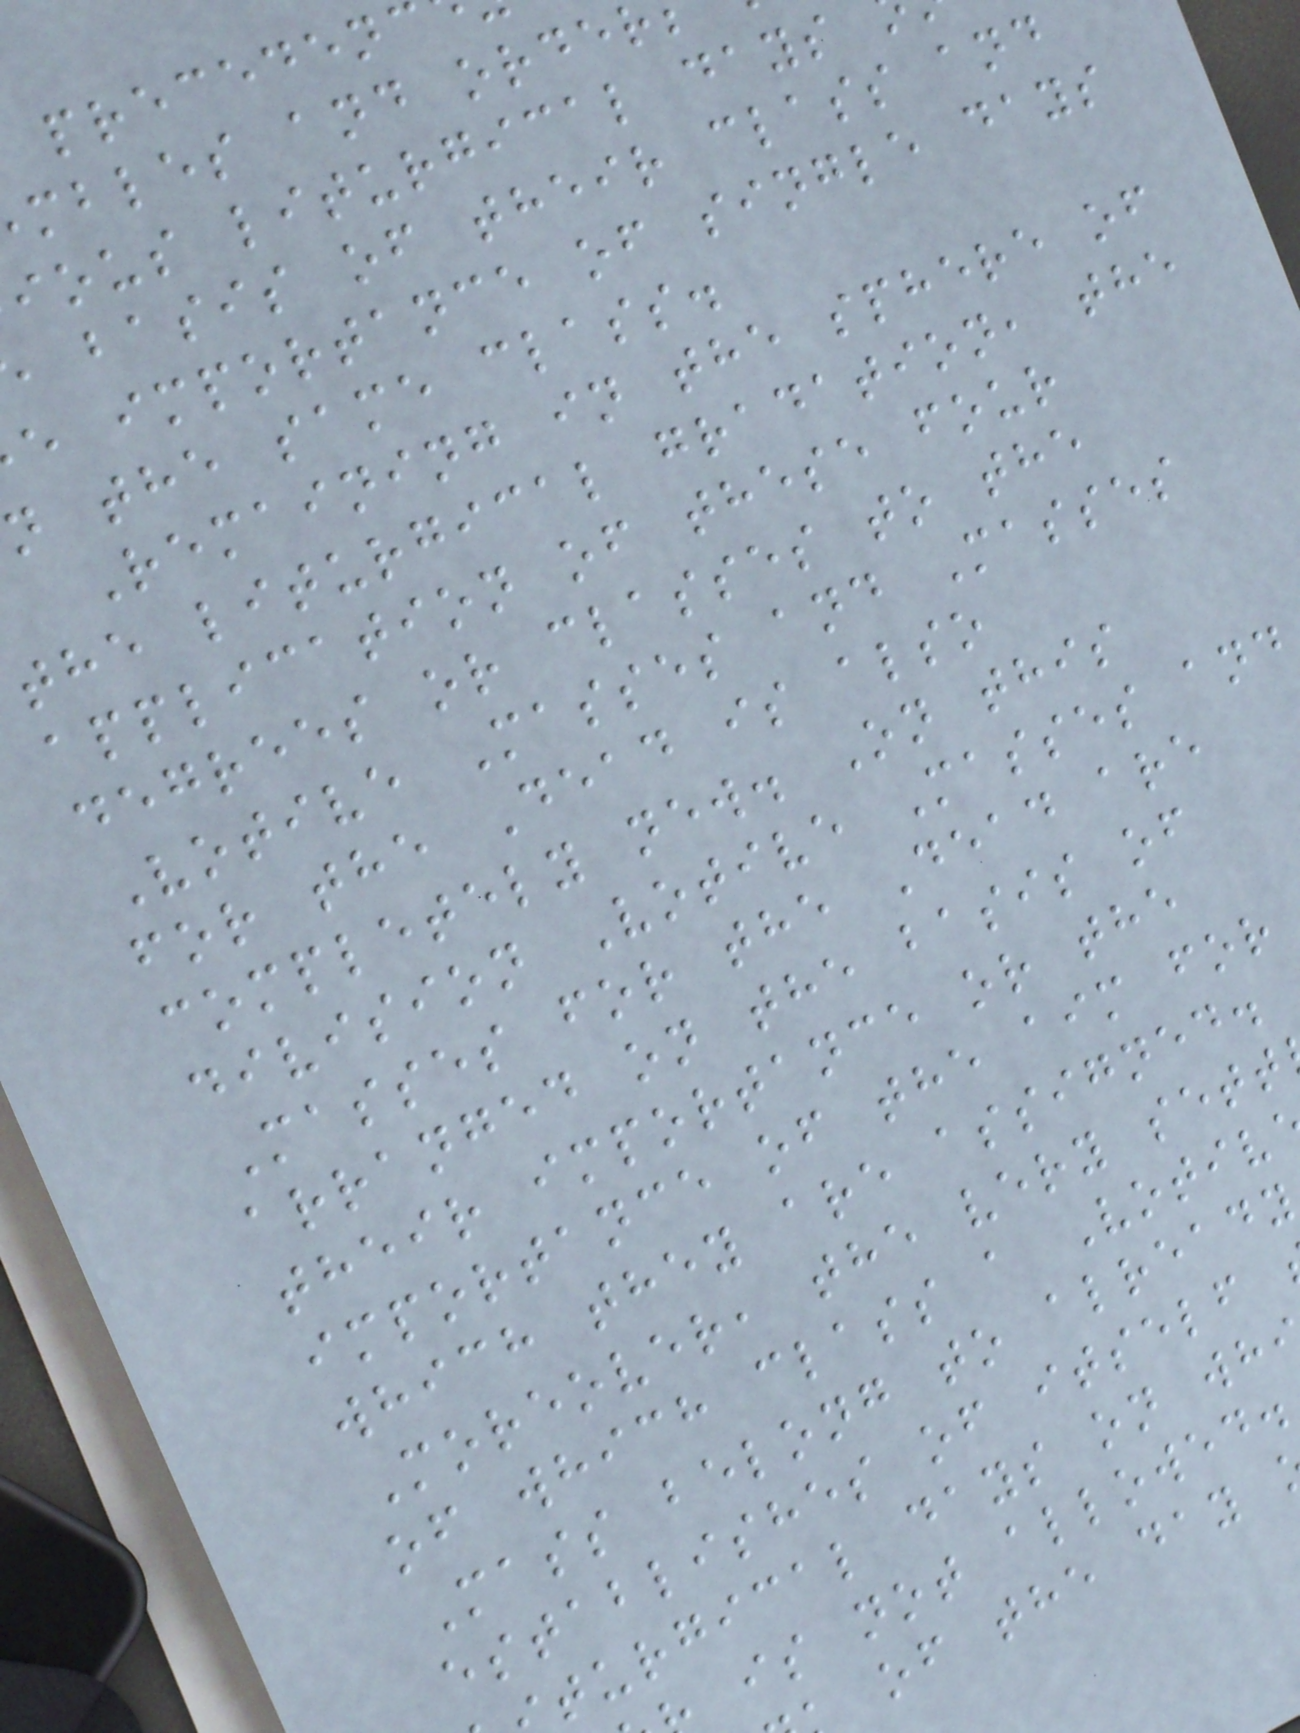precedenc
mbles and order
ious liturgical days
basis of their class and
e importance of single days
n the same class.
Remaining in the sphere of
the liturgical gradation, the
application of these four
degrees or classes to the
Votive Masses and Masses
for the Dead is also
completely new. On this
division Votive Masses and
Masses for the Dead are
arranged on the basis of
their importance or the
importance of the aim for
which they are assigned.
Moreover, the very sett
of which class a Votiv
Mass belong to already
establishes of itself
turgical days on wh
is not allowed.
of the day
